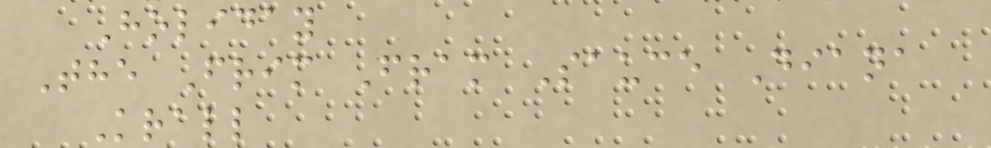Holiday
The Frim Fram Sauce Diana
Krall
